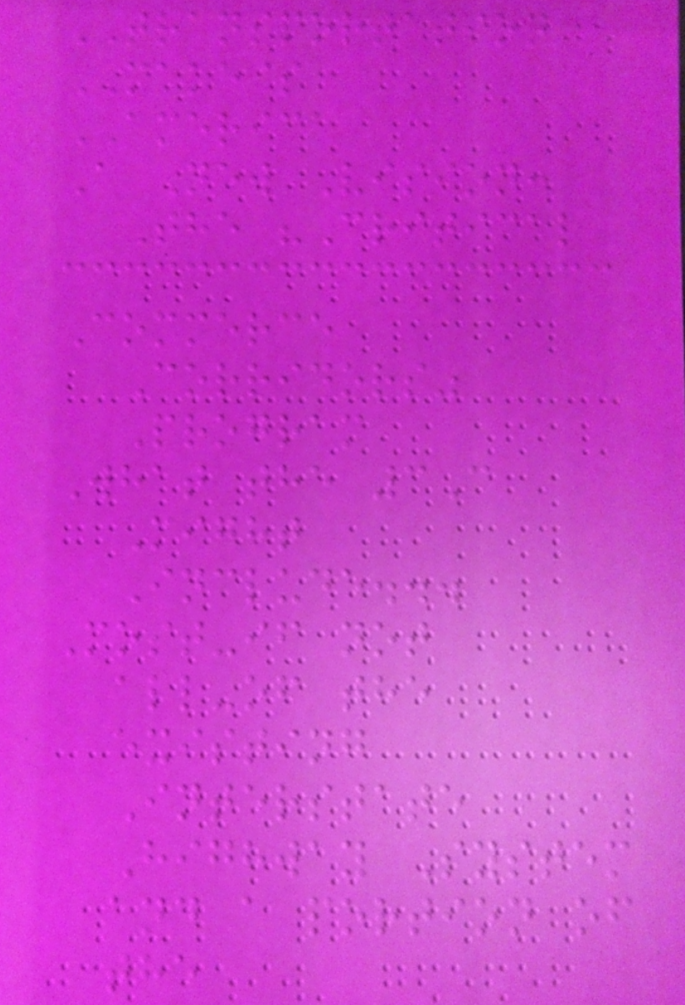TRANSPORTATION
MAKE$
AMERICA
A New Vision:
The "Critical
Commerce
Corridors"
Program
What the 3C
Might
Include...
Most-if not
all-of the
existing
Interstate
Highway System
and a portion of
the
